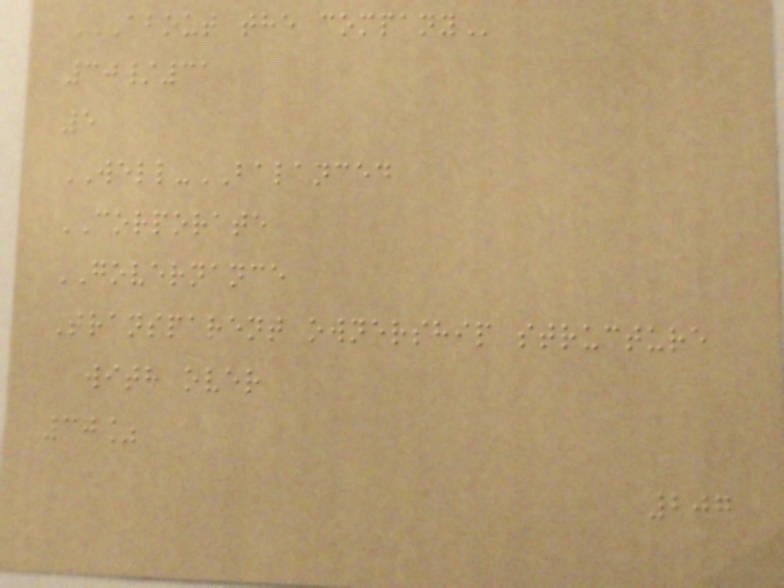ABOUT THE COMPANY
30/31
5
WELL-BALANCED
CORPORATE
GOVERNANCE
Transparent ownership structure
with over
30%
207
